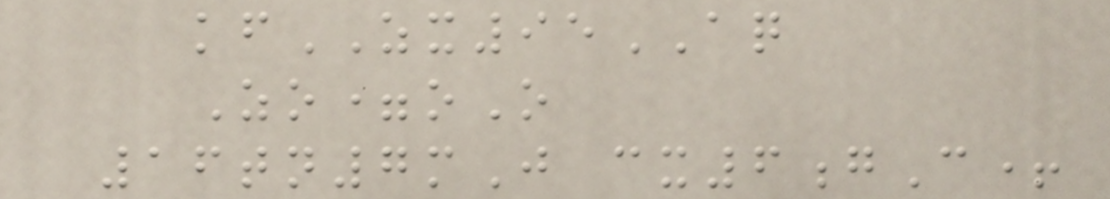kfZX95AQ
Zo=oO
16tn7mJ cx6gC+
